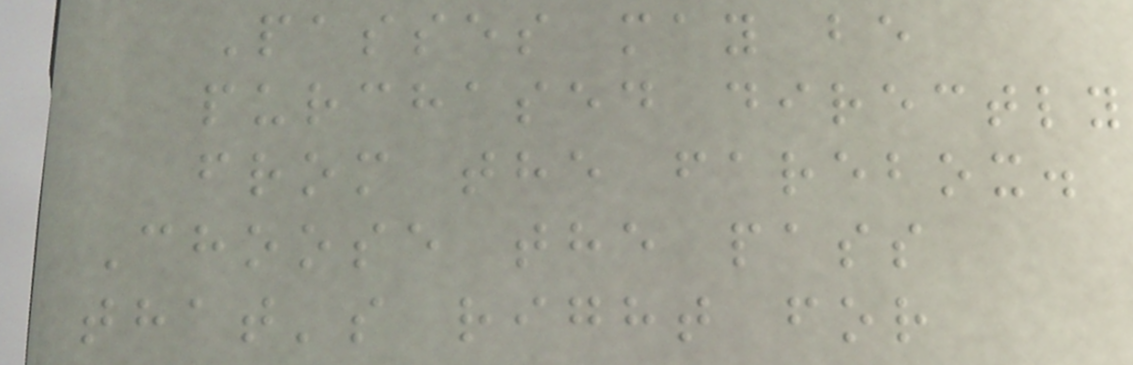Passes may be
purchased directly
from the farebox.
Choose the pass
that's right for
